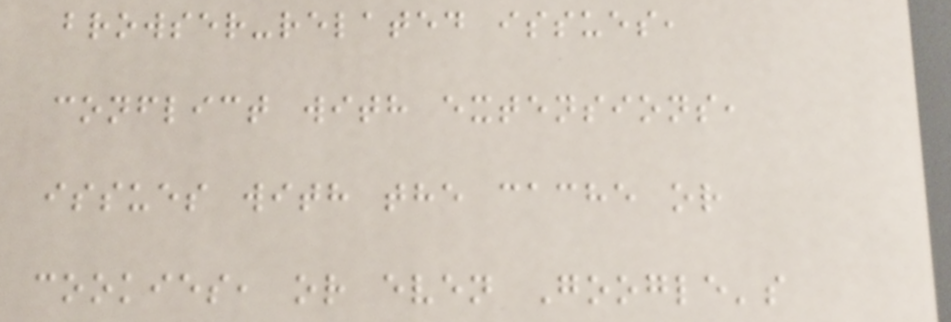browser-related issues,
conflict with extensions,
issues with the cache or
cookies, or even Google's
